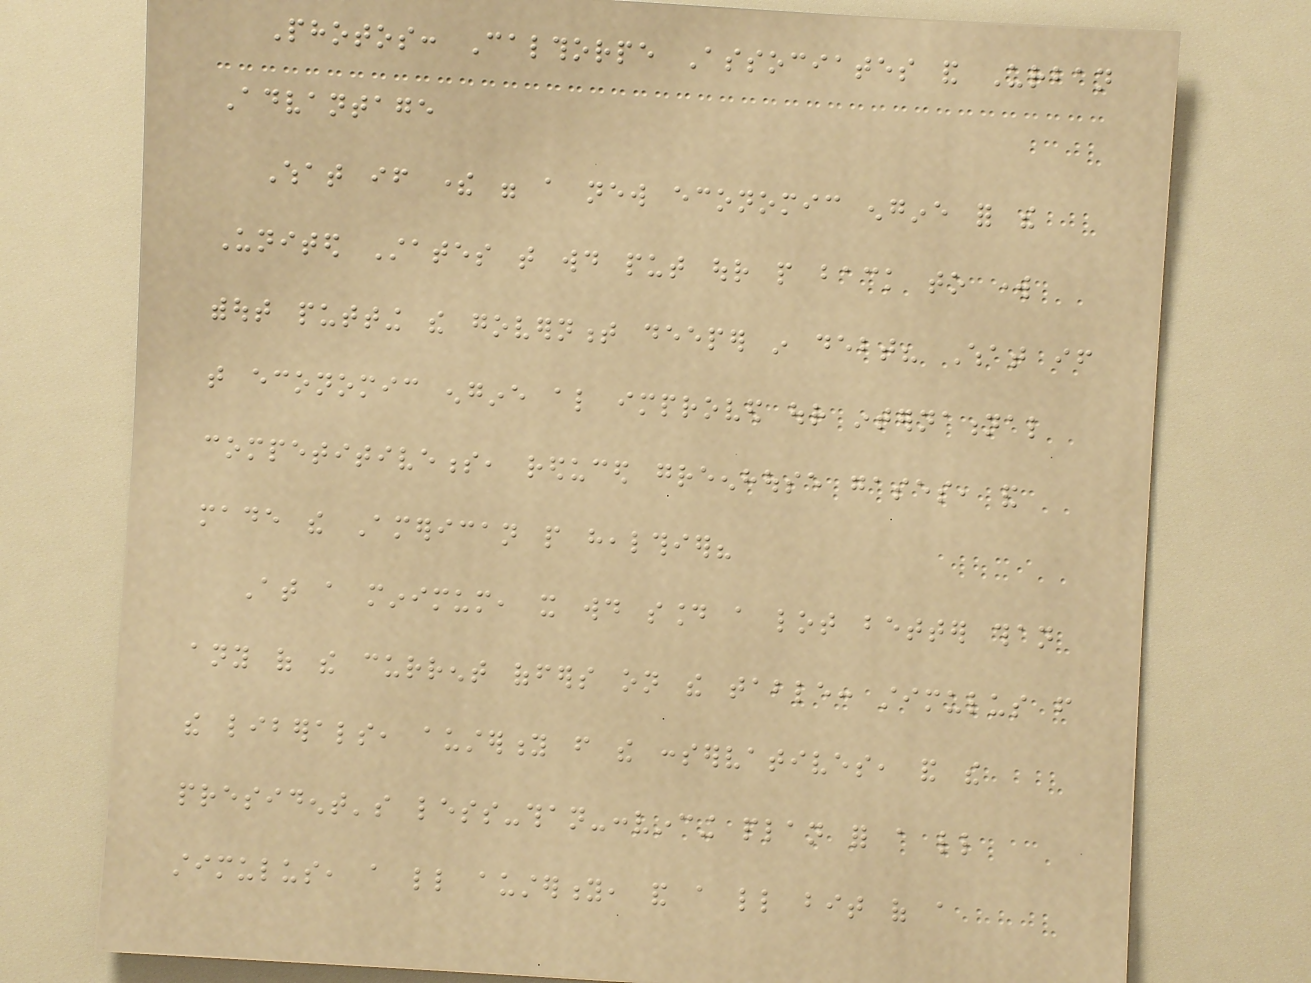Photos: Calthorpe Associates and Urban
Advantage
What if there were a new economic engine for the
United States that would put our people back to work
without putting the government deeper in debt? What if
that economic engine also improved our international
competitiveness, reduced greenhouse gases, and
made the American people healthier?
At a minimum, it would sound a lot better than
any of the current offers on the table: stimulus from
the liberals, austerity from the conservatives, and the
president's less-than-convincing plan for a little
stimulus, a little austerity, and a little bit of a
